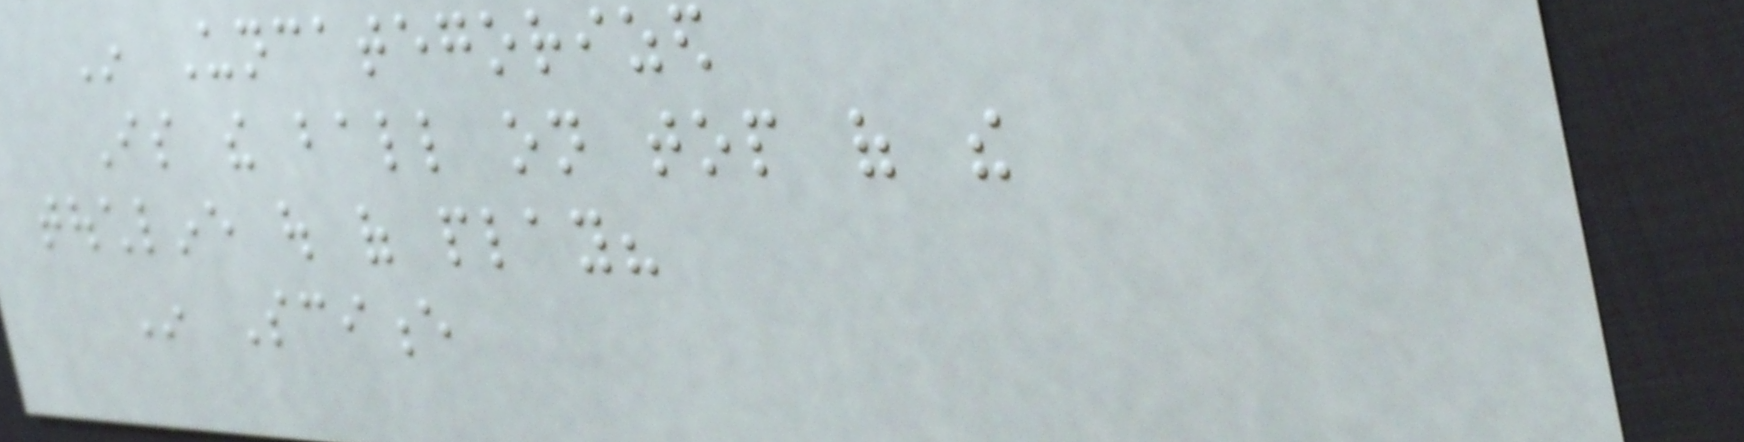In Uncategorized
Is the ball on top of the
touchline out of play?
In Science
